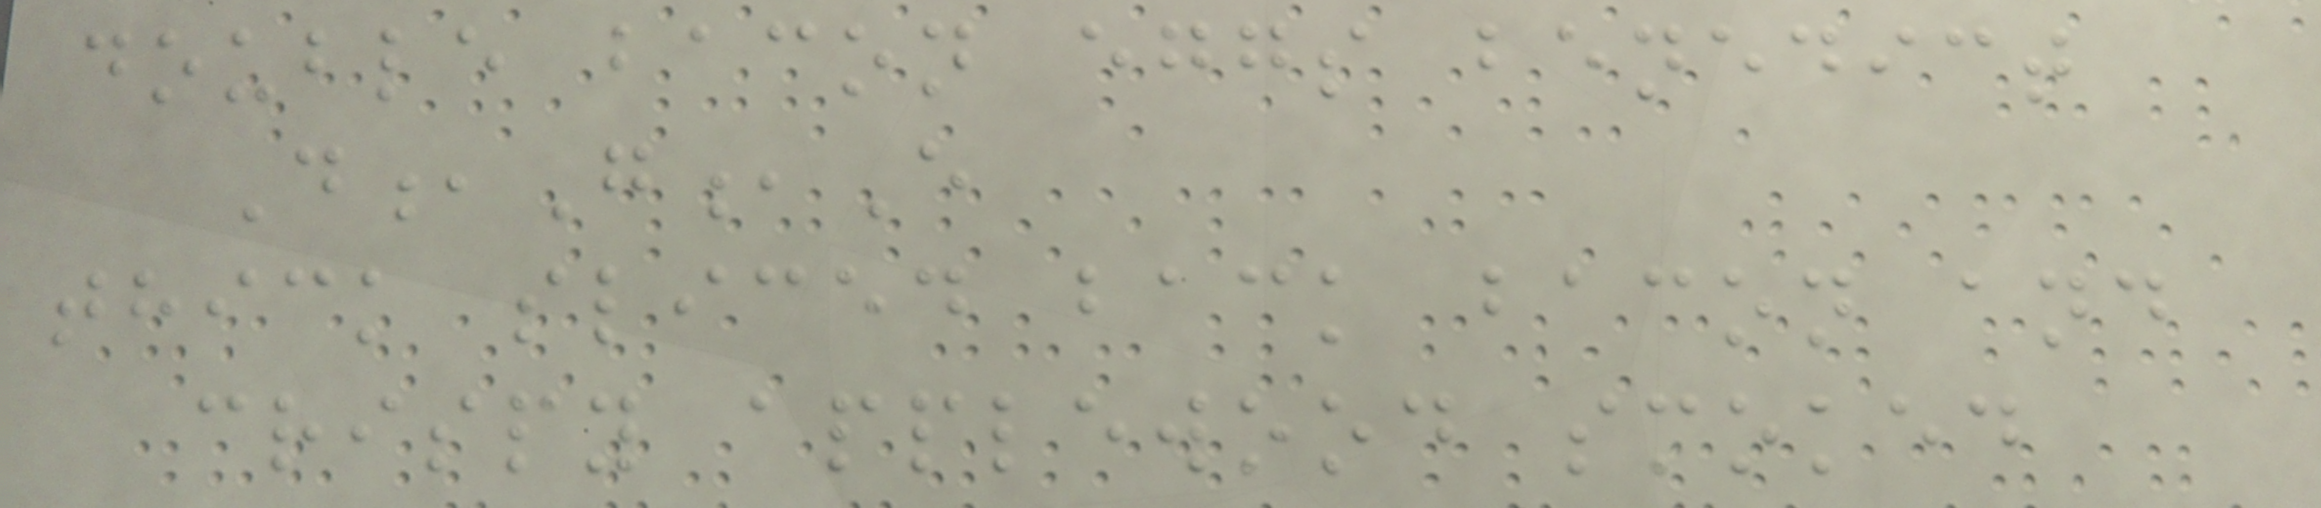double bacon eggs benedict
D,G,E
thick sliced back bacon and
crispy applewood smoked
